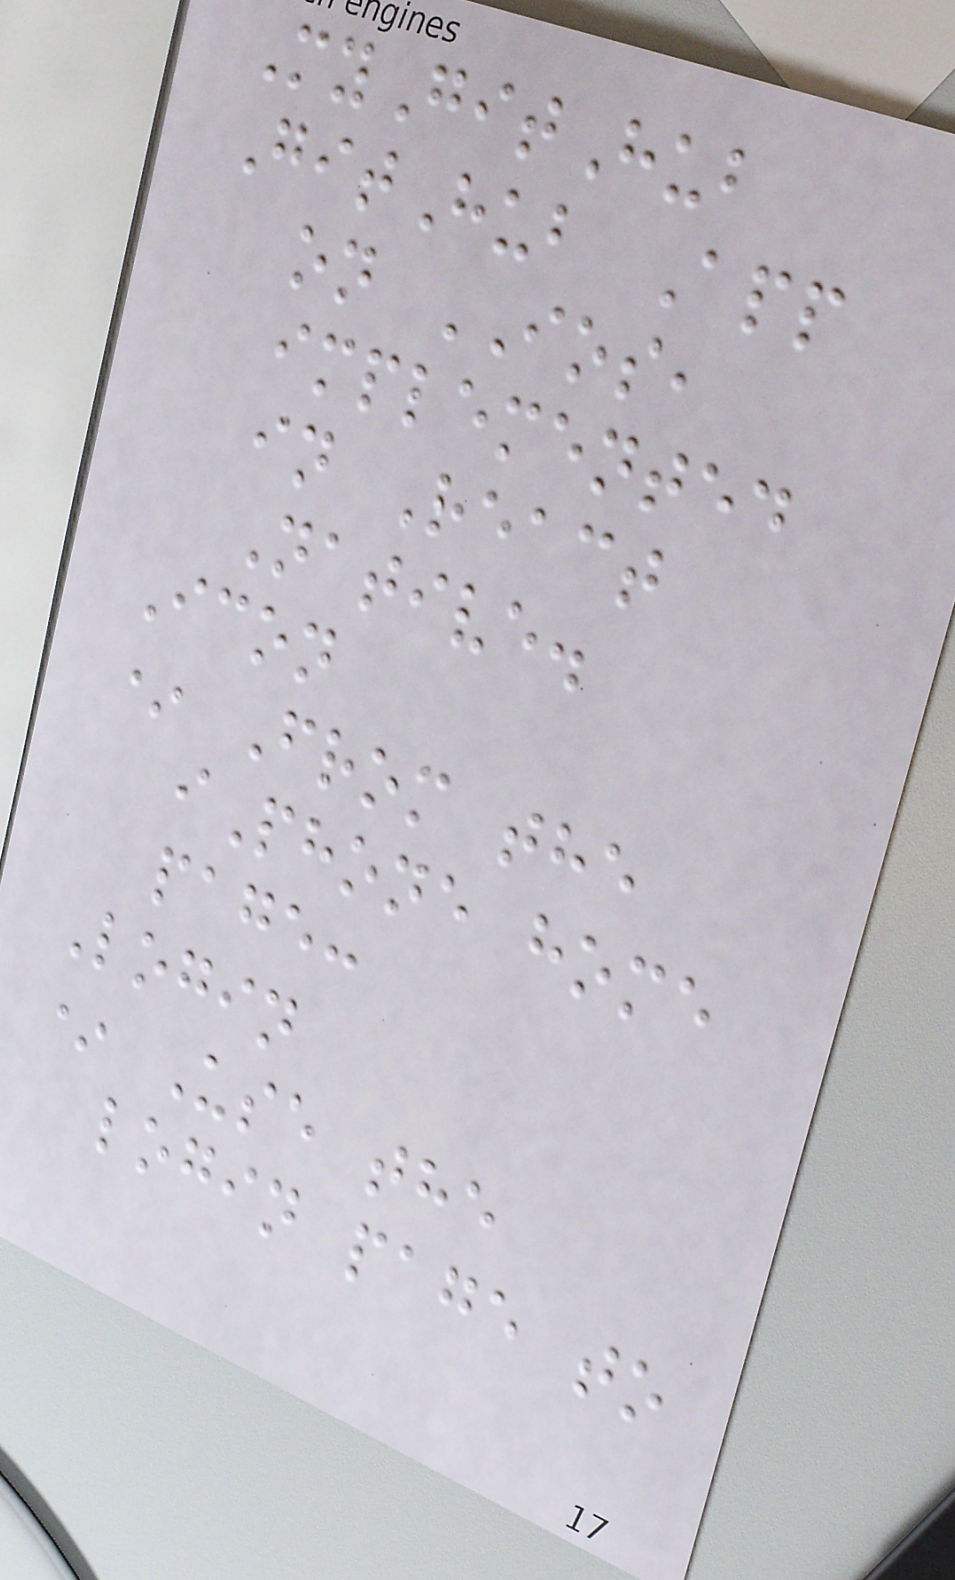MyGitHub
GitHub App
on IOS,
implemented
in React
Native.
Icon
* From the
iPhone home
page:
Login
* Use the
login page to
